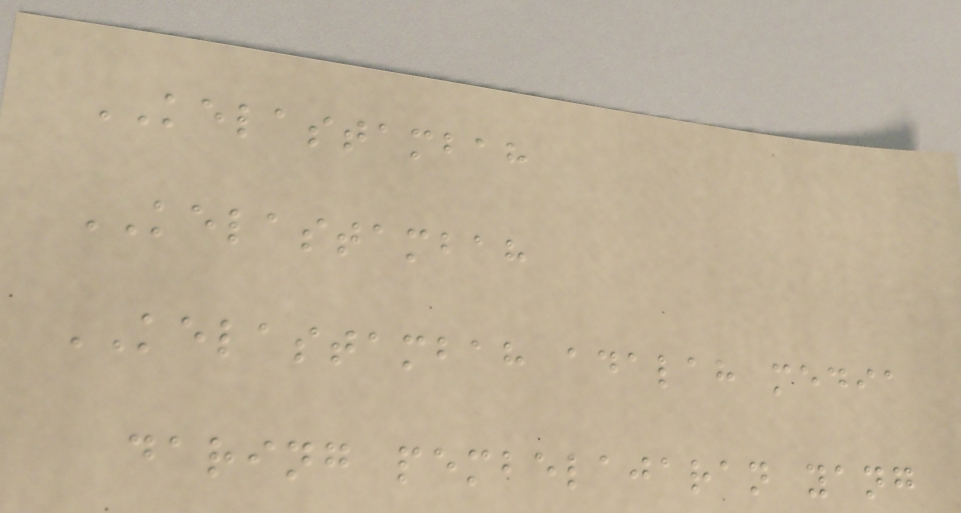KELASTAMBAH
KELASTAMBAH
KELASTAMBAH adalah media
daring pembelajaran yang
